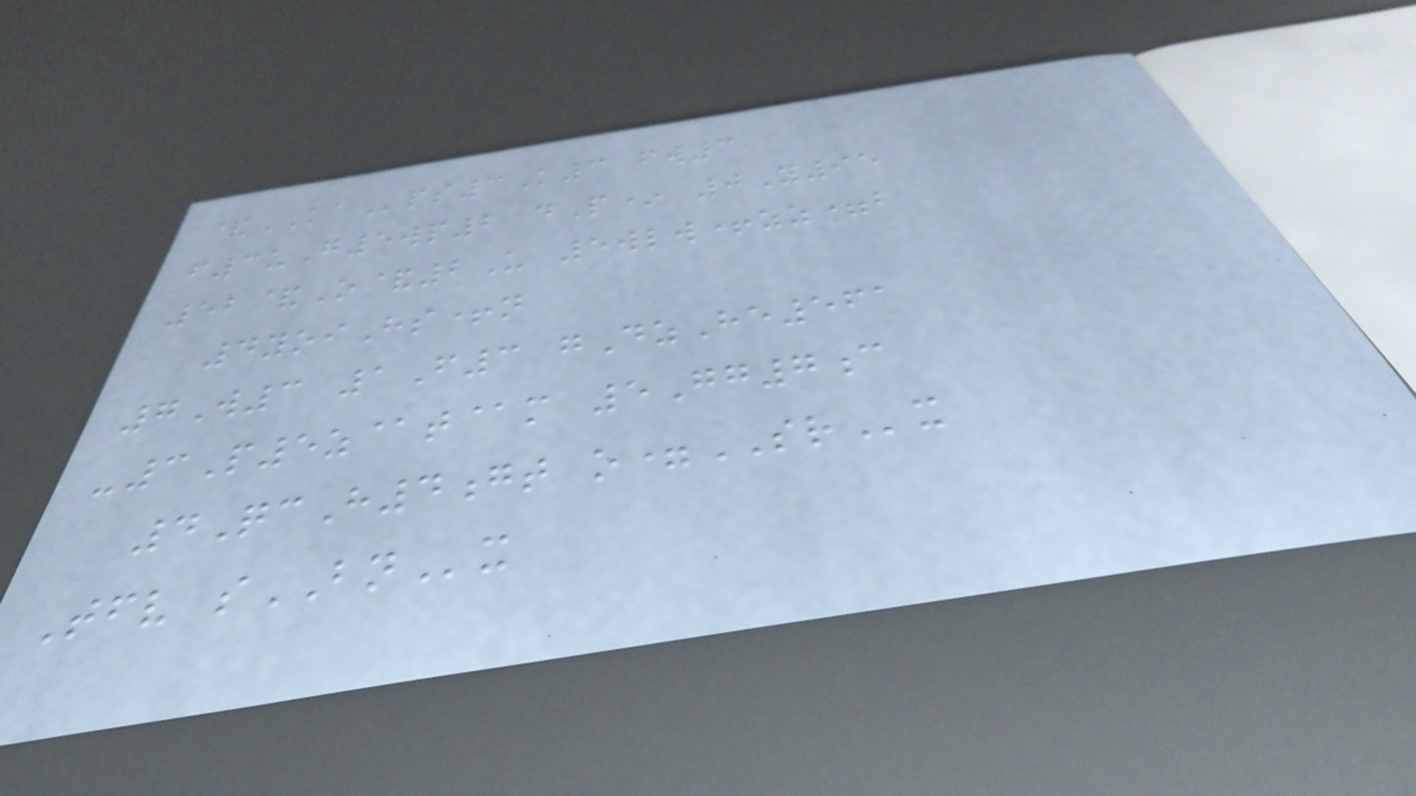&KAps3K3 fw3
f3uG5wp2 dP* 0Y95
52&O&2U 5wlw+zz=b
4yoiHs+n
7W3 1F3 gDzHe561
-3P5z@t@m 5Gg7c
4QcH4gt o=SRx
Tfv sBNx
